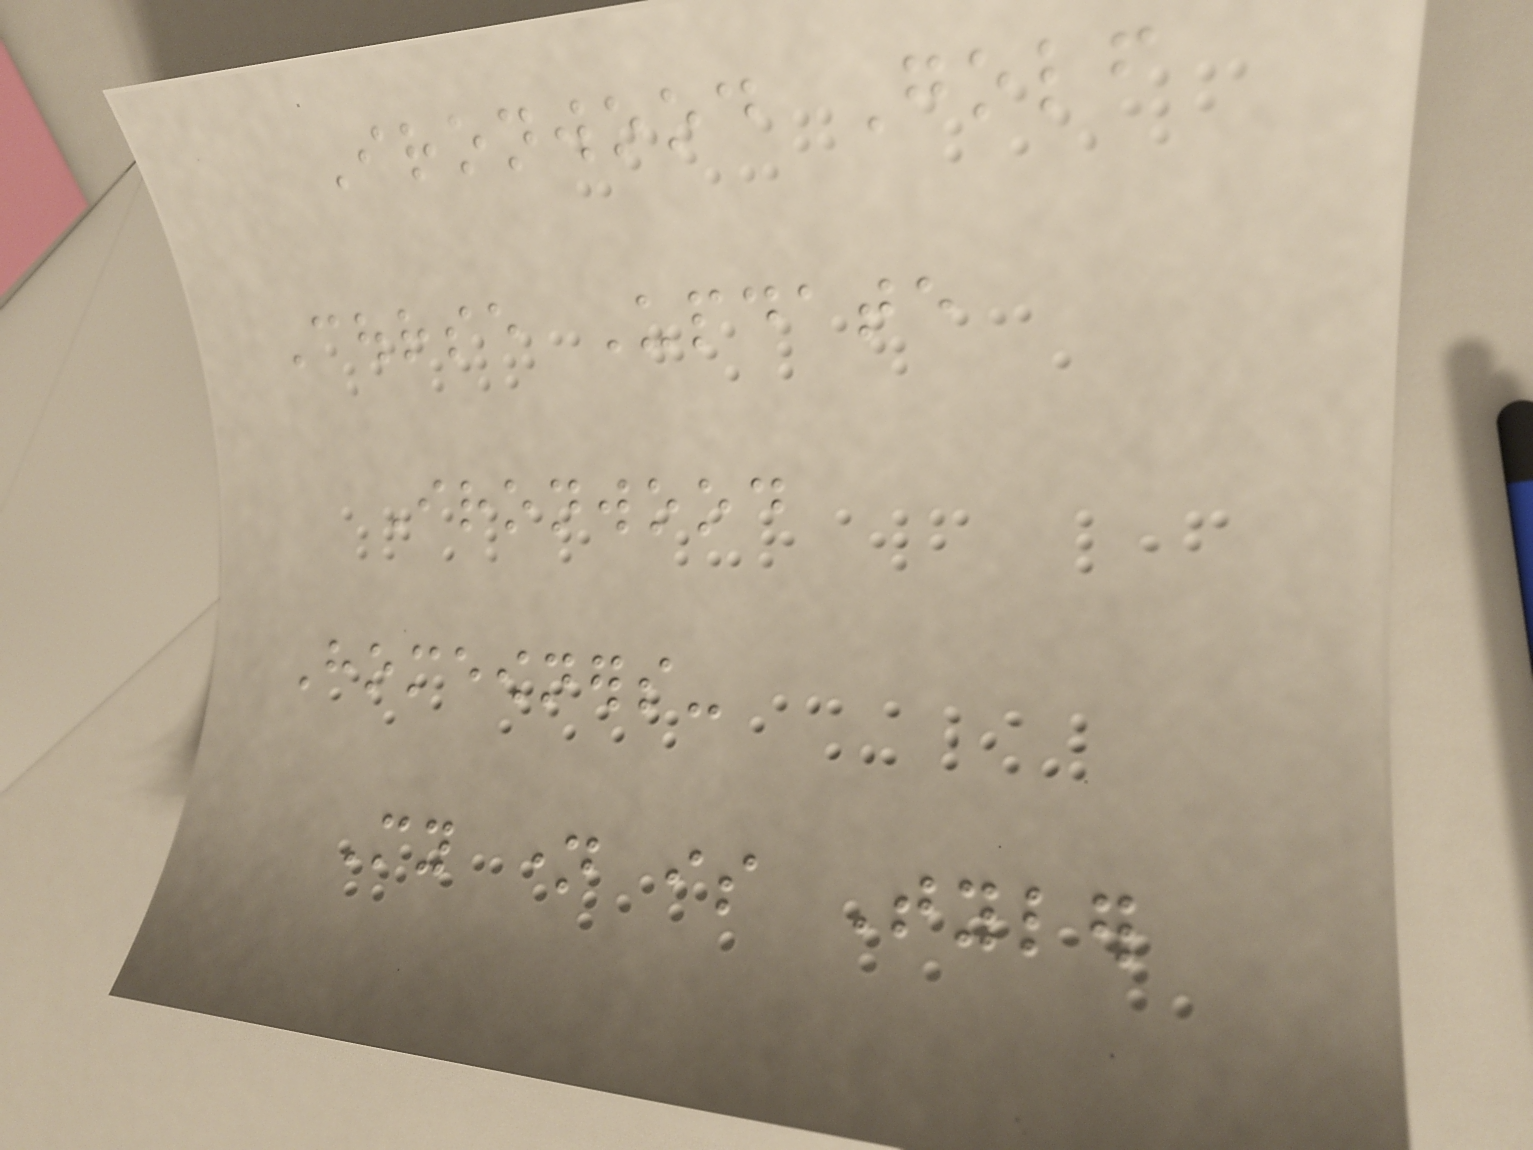Ironwood Golf
Course Update
Ironwood
Homeowners-
My name is Tyler
